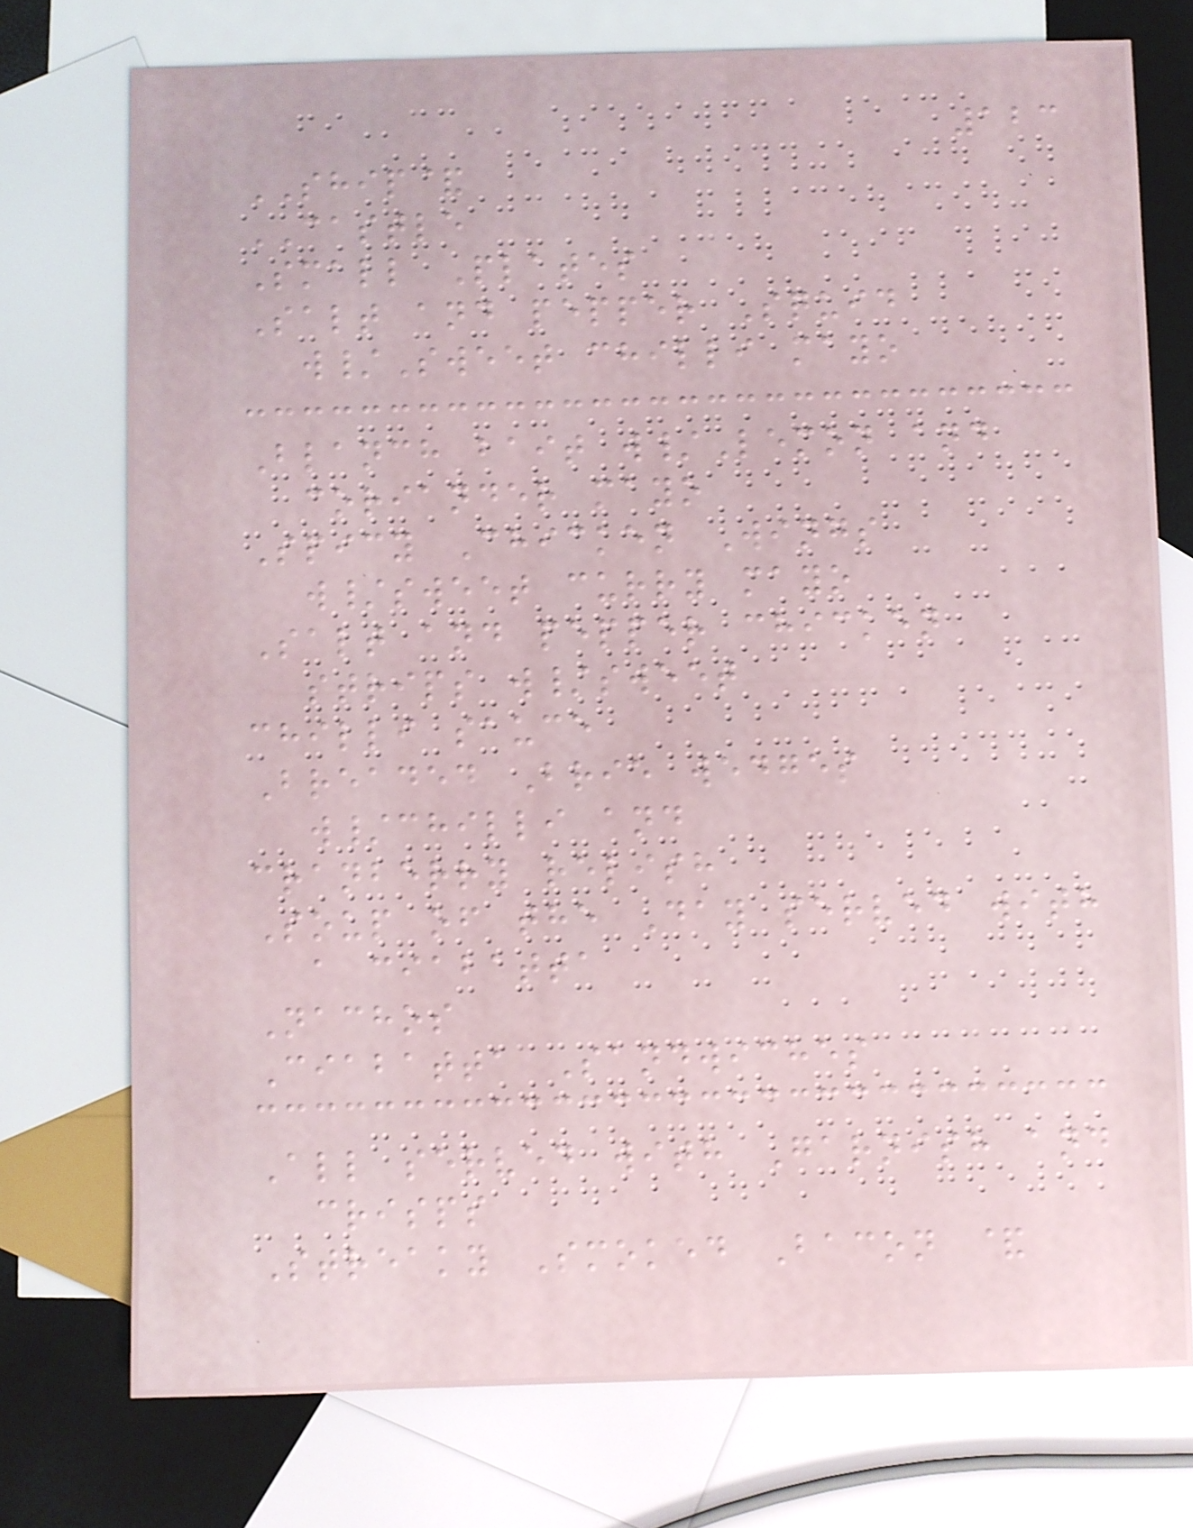123
SHIP&
CASTLE
Small Plates
Salt and pepper Squid
w/Sweet chilli mayo
Blanch bait w/Lemon and
coriander mayo
Spicy Chicken Wings
w/sweet curry mayo
Salt and pepper chicken
strips w/sweet
chilli sauce
Breaded Brie wedges
w/chilli and
cranberry relish
Soup of the Day served with
a ciabatta
Nachos
Ciabatta Sandwiches
All served with Garnish and
crisps
Streaky Smoked Bacon &
